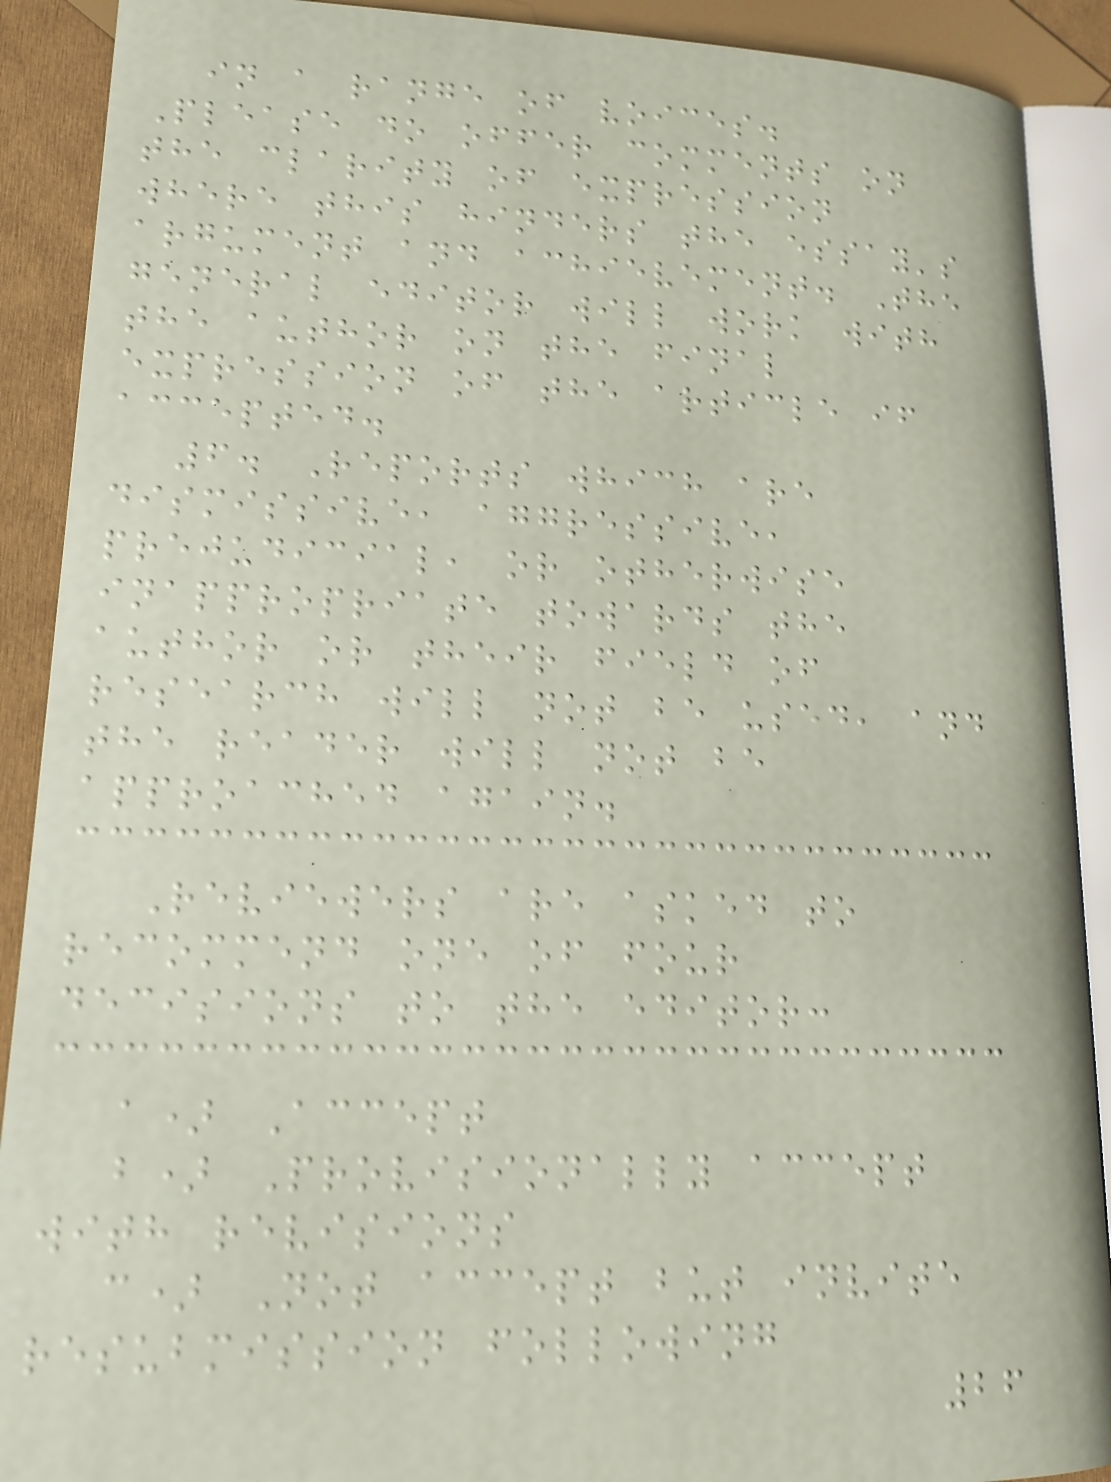in a range of voices.
Please do offer comments on
the clarity of expression
where this hinders the essay's
argument and achievement. The
general editor will work with
the author on the final
expression of the article if
accepted.
6. Reports which are
dismissive, aggressive,
prejudicial, or otherwise
inappropriate towards the
author or their field of
research will not be used, and
the reader will not be
approached again.
Reviewers are asked to
recommend one of four
decisions to the editor:
a) Accept
b) Provisionally accept
with revisions
c) Not accept but invite
resubmission following
26
